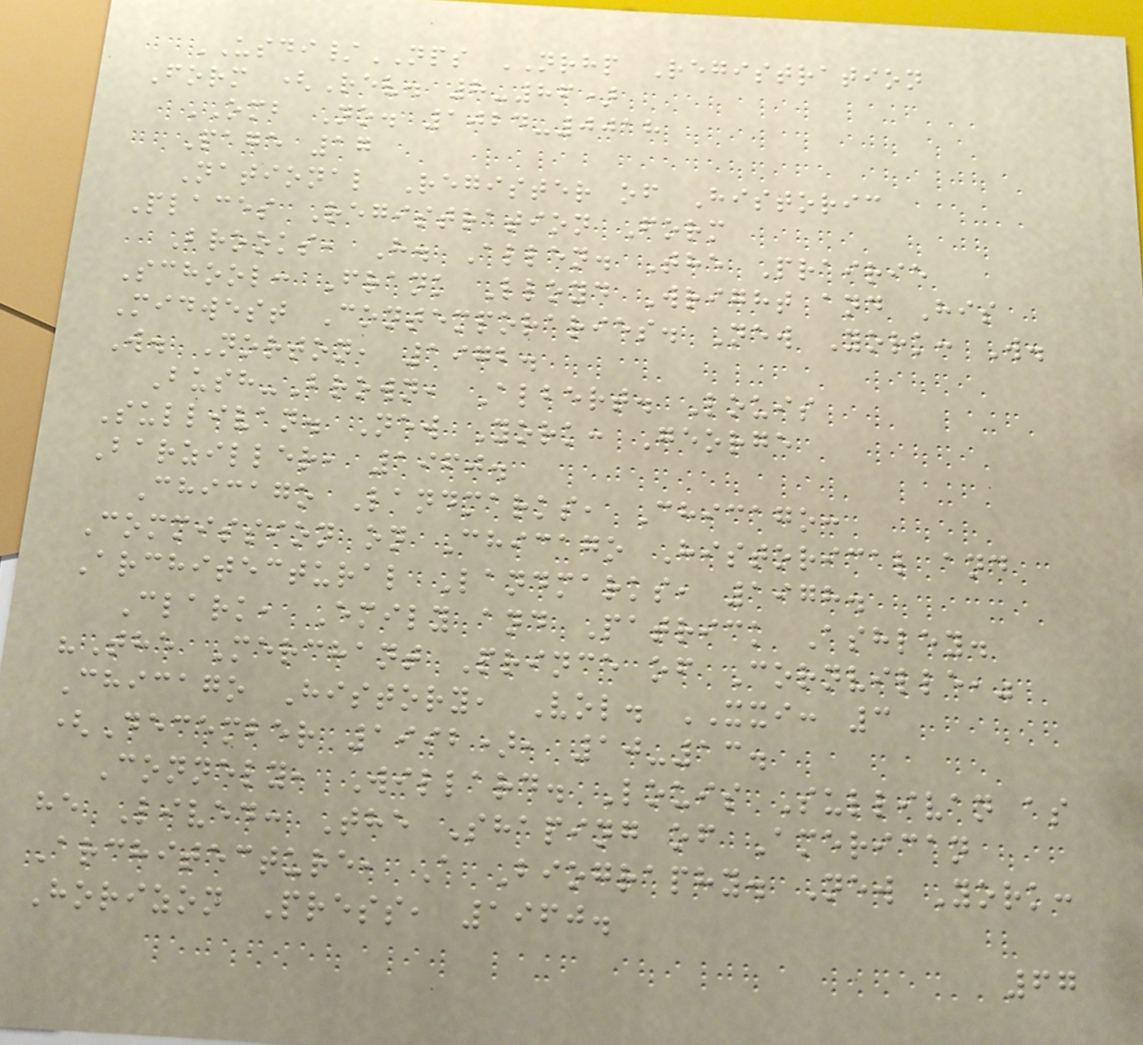USDI/NPS NRHP Registration
Form (Rev. 8-86)
OMB No. 1024-0018
Page 17
National Register of Historic
Places Registration Form
Brooks, H. Allen. The Prairie
School: Frank Lloyd Wright and His
Midwest Contemporaries. New York: W.
W. Norton, 1972.
Bush-Brown, Albert. Louis
Sullivan. New York: George
Barziller, 1960.
Chicago Landmarks, Chicago:
Commission on Chicago Historical and
Architectural Landmarks, 1978.
Clark, Emily and Patrick Ashley.
"The Merchant Prince of Cornville,"
Chicago History, Vol. XXI: 3
(December 1992), 10-13.
Connely, Willard. Louis Sullivan as
he Lived: The Shaping of American
Architecture, A Biography. New York:
Horizon Press, 1960.
67
